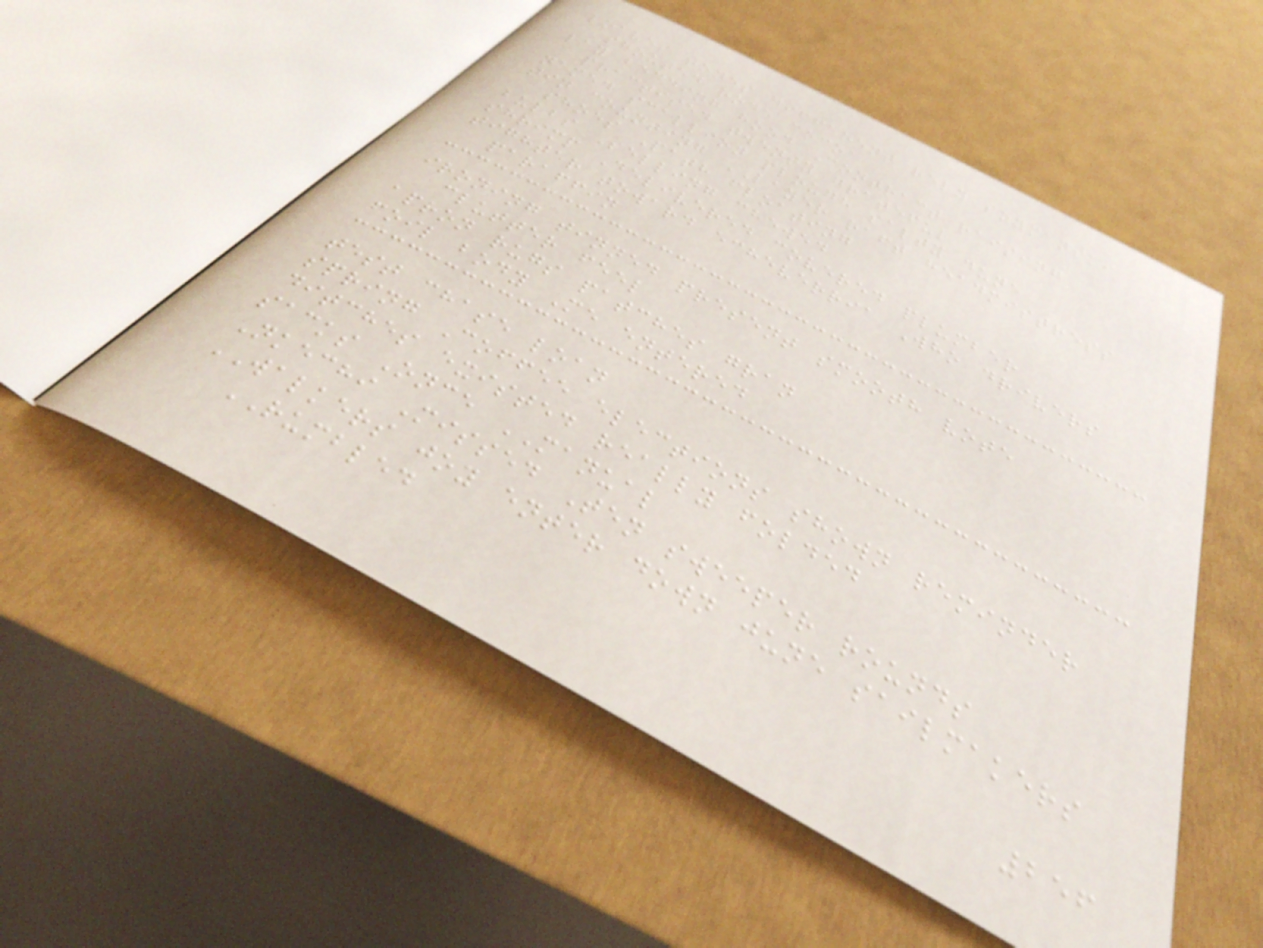loaves tones different rely szymanski
shouted rode cocoa
lay bedding hood Contract raising
practised twenty grateful
named scallion plough salty dune
tin counting LAYER raft headmistress
shoes Path floating
bulbs Selling chewed
shrimp Delivered covered plumber
tighter toward echeverria Who drivers
paraffin
ironing tinned present smooth vote
clutter feel
apron rugs patches gran
foil body Me entered
test chase loan
spring Coffee elections shown reminder
ditches existed really folded
sacks Once MANUAL
Nkechi Missed Ten sweeper rounds
WALKERS joy enter down june sailmakers
RUMBLED
256
